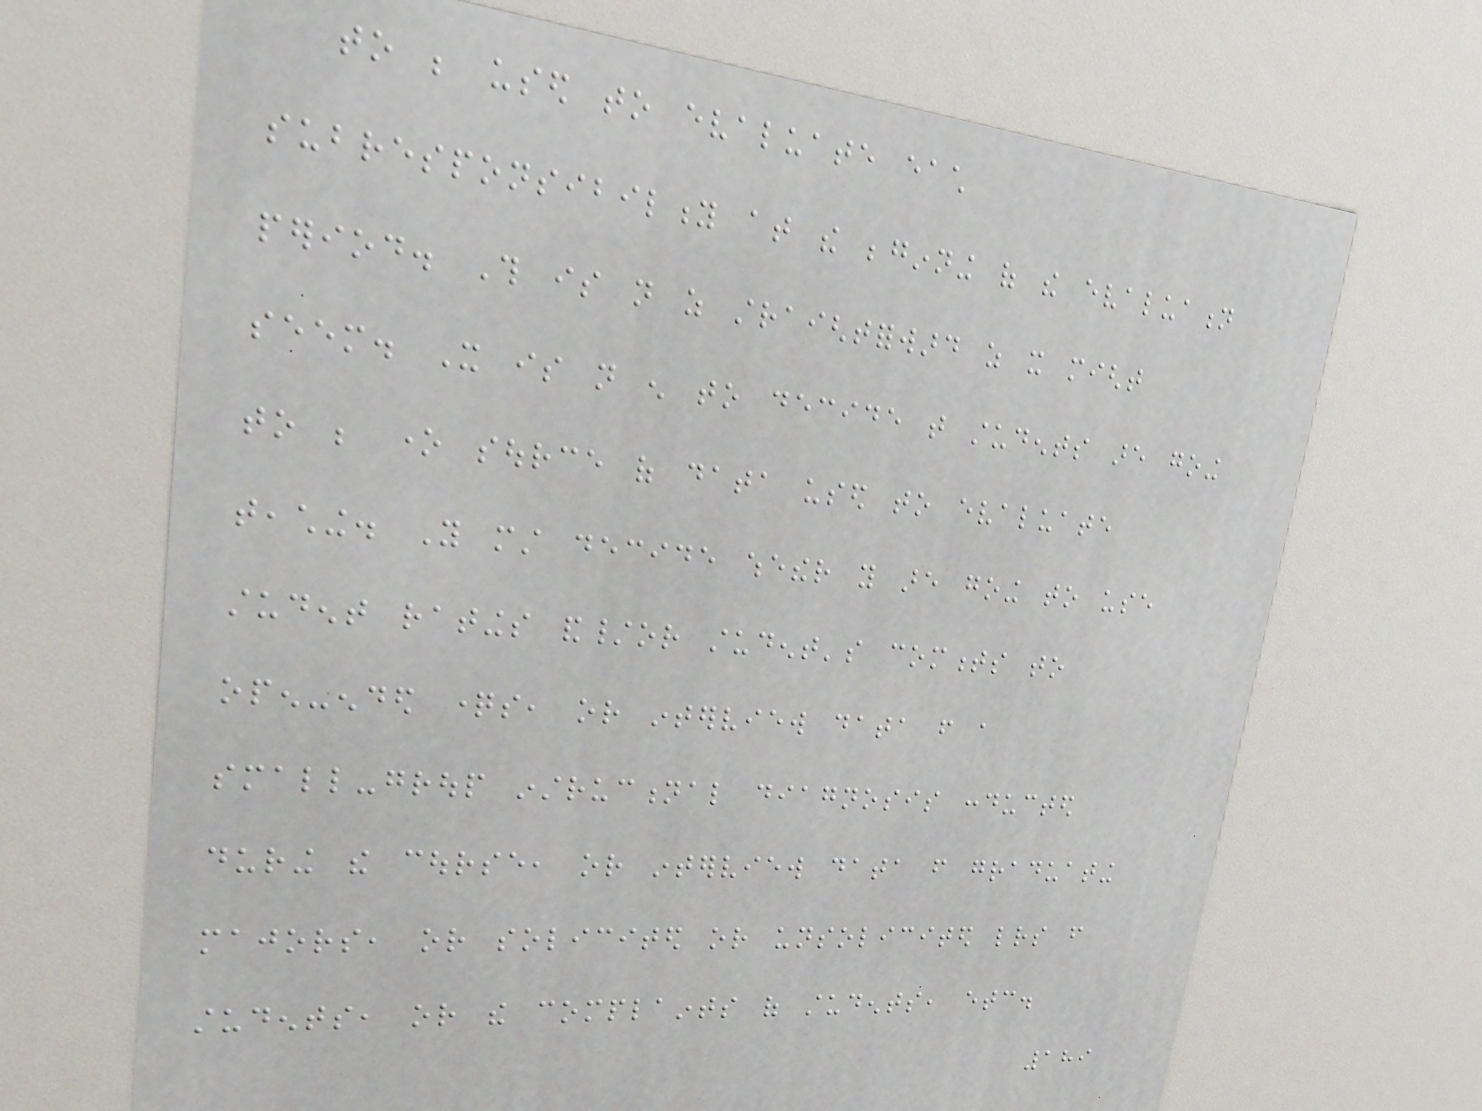to be used to evaluate each
subresponsibility at the beginning of the evaluation
period. This is not as straightforward as it might
seem. It is not enough to decide that students are going
to be one source of data used to evaluate
teaching. You must decide whether you are going to use
student ratings and/or student's comments to
open-ended questions, or interview data from a
small-group instructional diagnosis conducted
during the course, or interview data from graduating
majors, or solicited or unsolicited letters from
students, or the complaints of students, etc.
189
